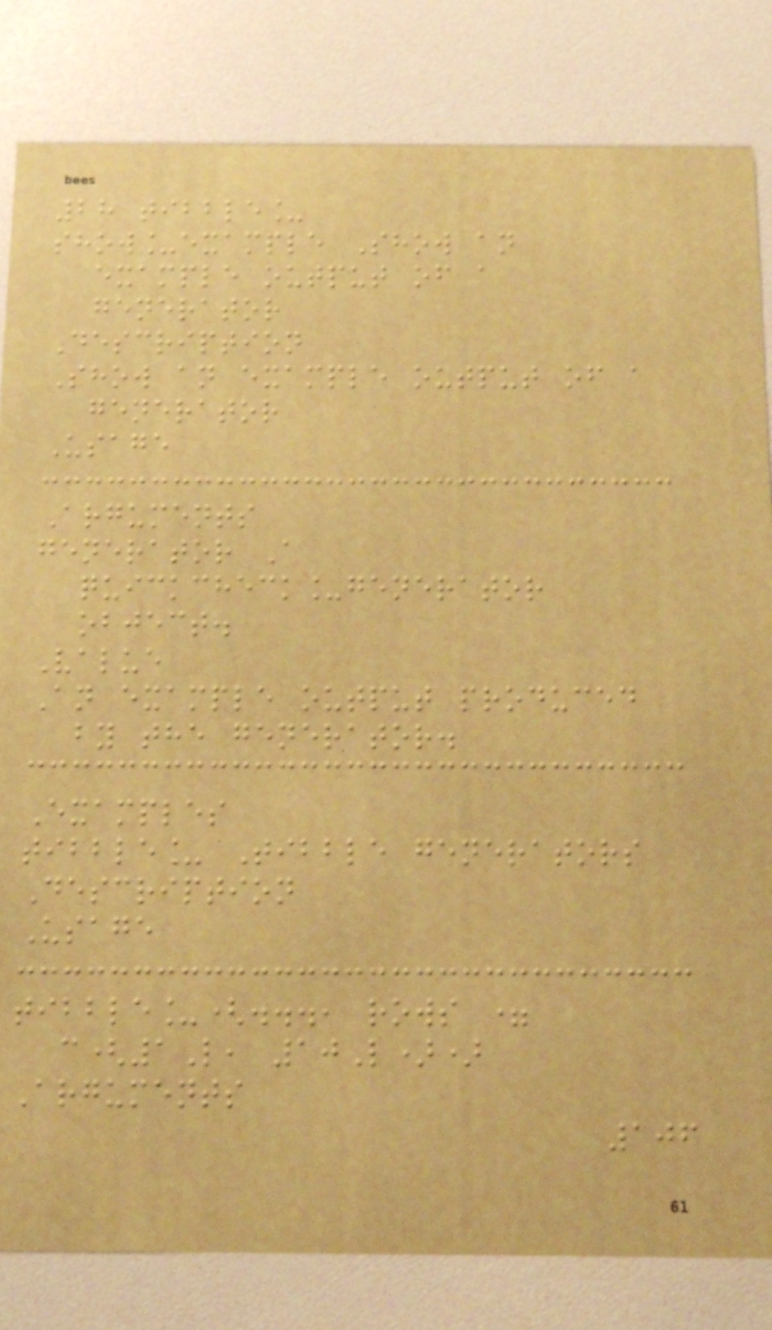28 tibble_
show_example Show an
example output of a
generator
Description
Show an example output of a
generator
Usage
Arguments
generator A
quickcheck_generator
object.
Value
An example output produced
by the generator.
Examples
tibble_ Tibble generators
Description
Usage
tibble_(..., rows =
c(1L, 10L))
Arguments
106
